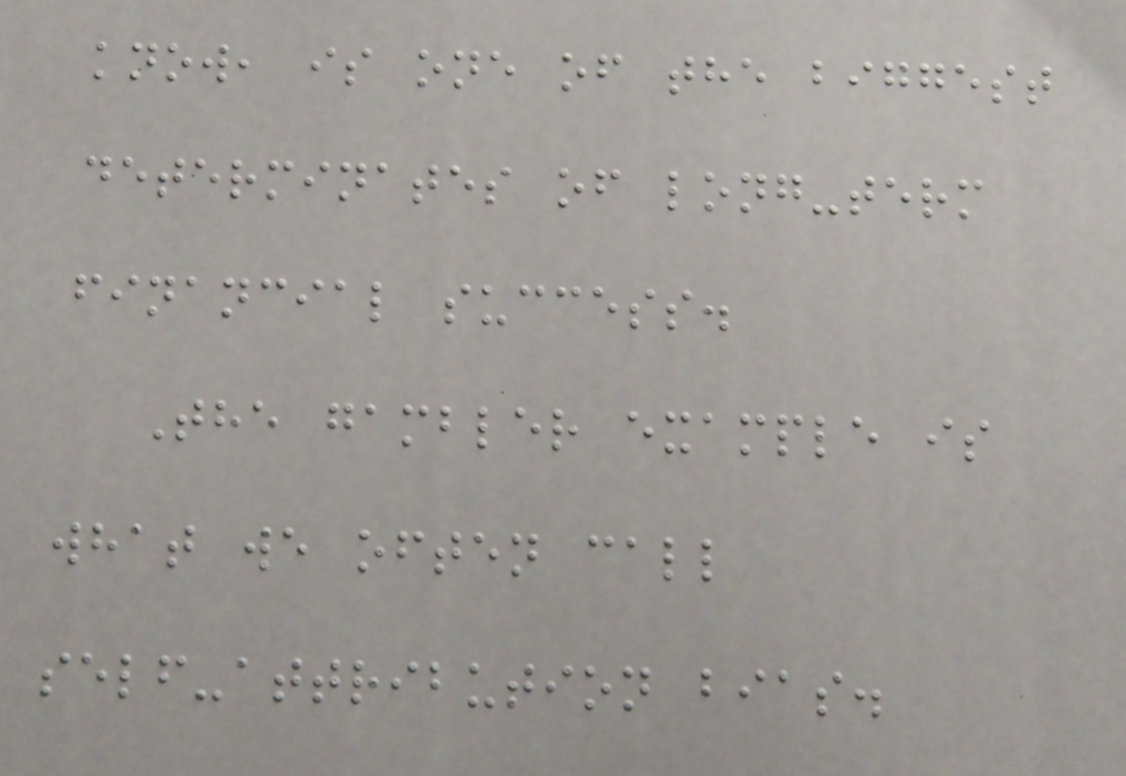know, is one of the biggest
determinates of long-term
financial success.
The gambler example is
what we often call
self-attribution bias.
